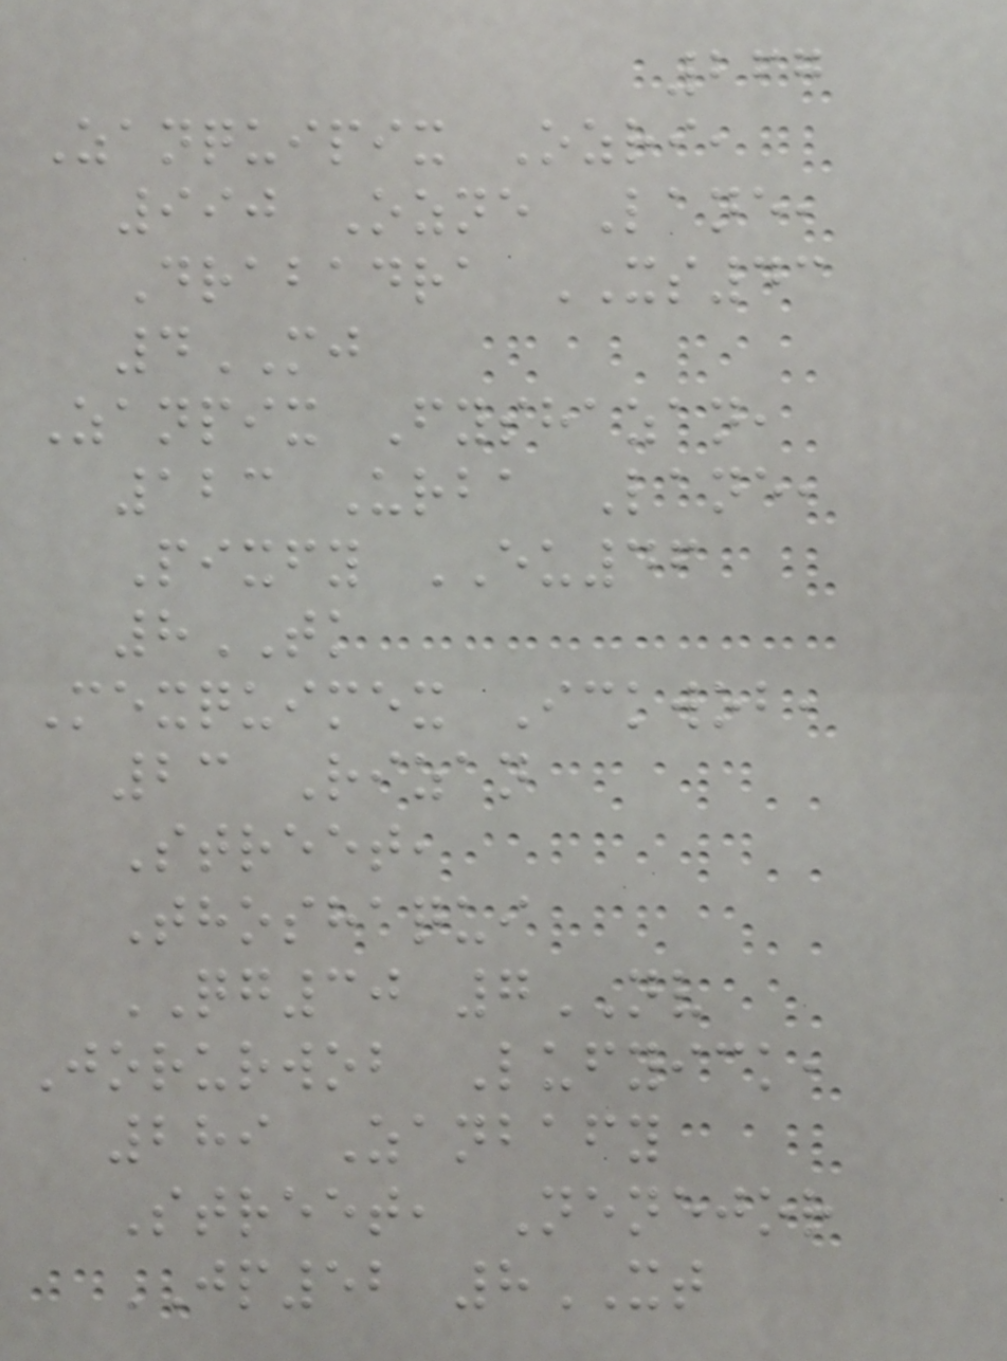267
Zanquipix Ozri,
990 Ozne Lane,
Drabadra XS43
4MJ
Zanpix Fyshazan,
123 Urba Lane,
Pixfy EU46
8TK
Mexquimex Ickwob,
23 Rizan
Street,
Thoshaqui
QG30 7NV
Jorurwob Lufyick,
289 Zanbafy
Street, Nenejor
JP52 8XT
